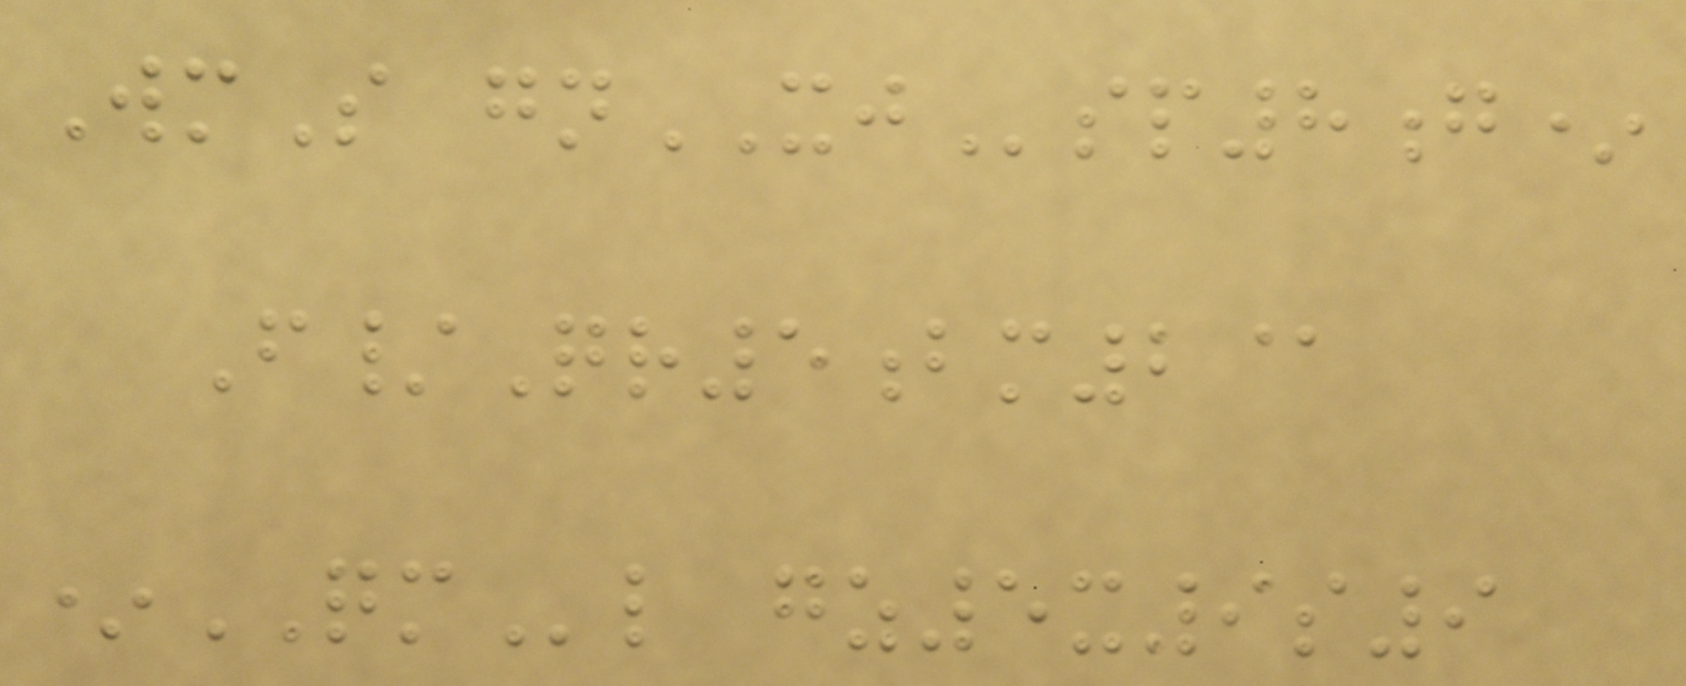WmS gnXJsp8g*
F/Qr5bm2@
*QMl gz5x9s9
